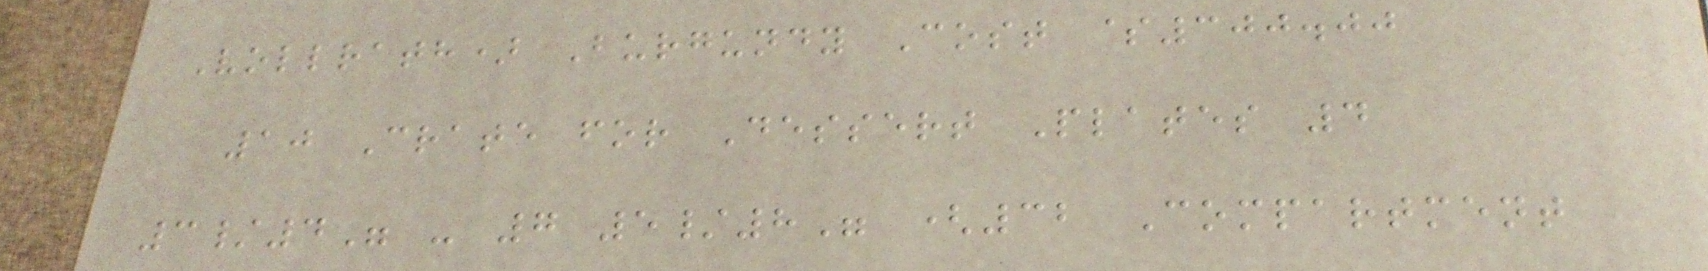Vollrath) Burgundy Cost $300.00
10 Crate for Dessert Plates 4
3/4" - 7 5/8" (32 Compartment
